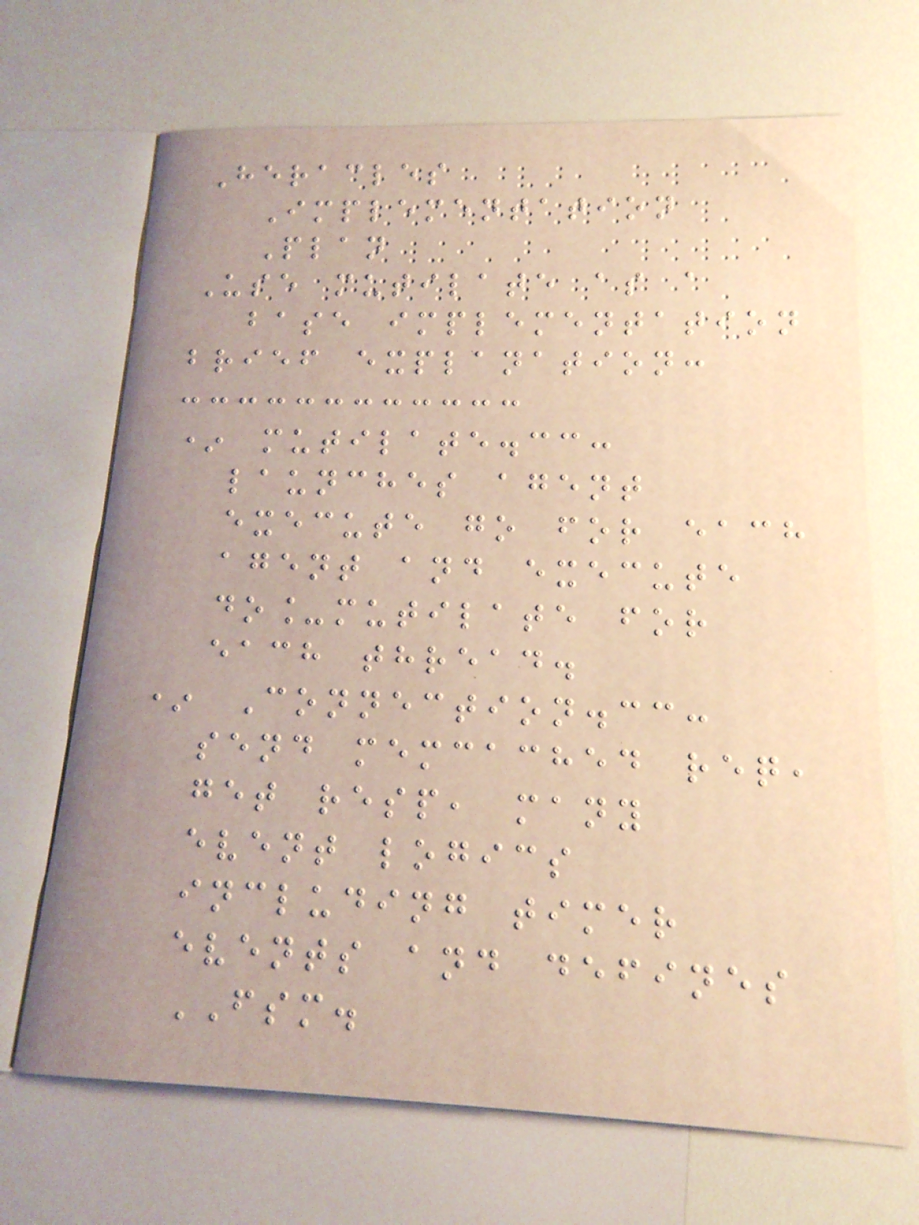Heracles
Implementation
Plan
Use mutilate as a
base implementation
brief explanation:
* mutilate.cc:
launches agent
execute go for each
agent and execute
do_mutilate for
each thread.
* Connection.cc:
send memcached req,
get resp, many
event logics
including timer
events and defines
FSM.
